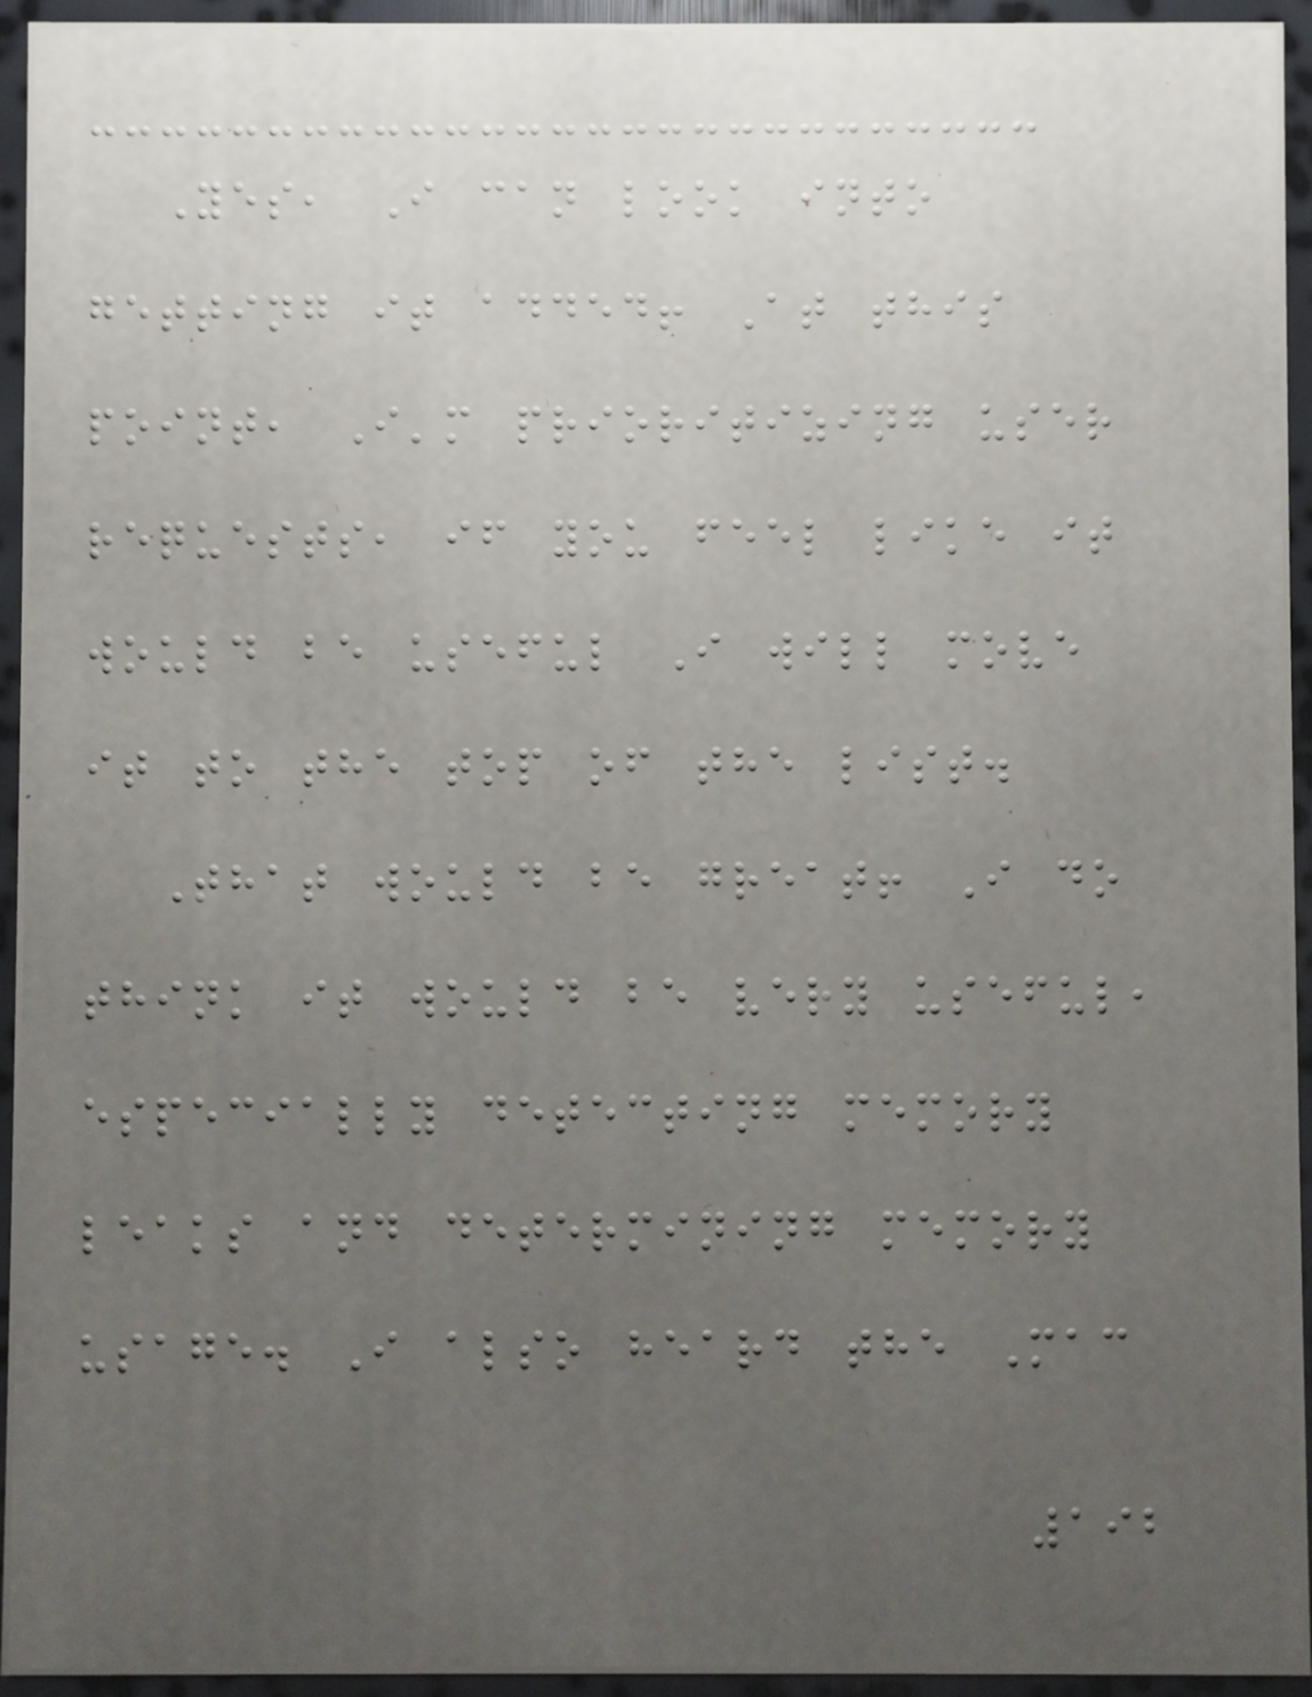Yes, I can look into
getting it added! At this
point, I'm prioritizing user
requests, if you feel like it
would be useful I will move
it to the top of the list.
That would be great! I do
think it would be very useful,
especially detecting memory
leaks and determining memory
usage. I also heard the Mac
192
